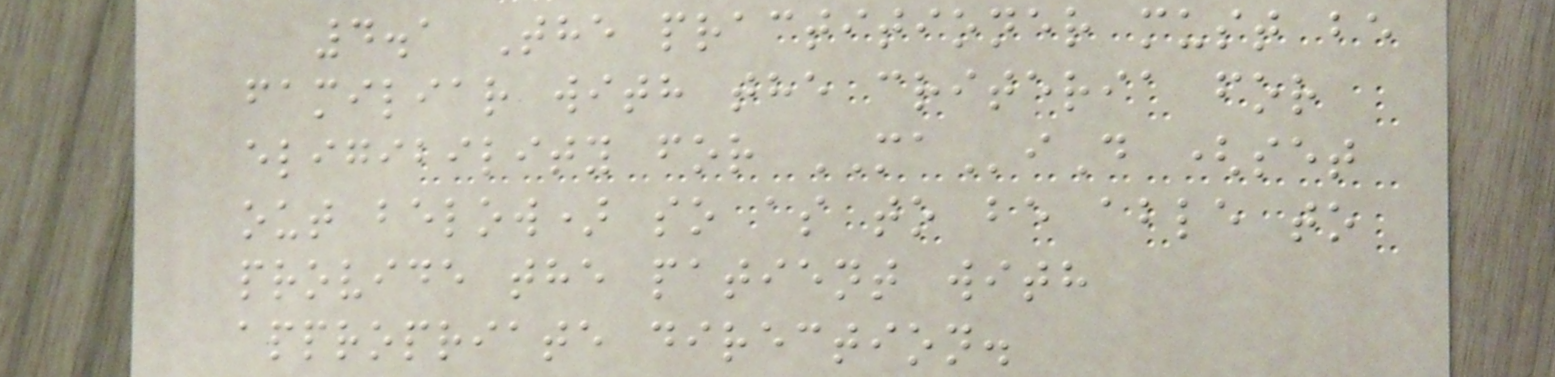4.1 The practitioner must be
familiar with the criteria for
eligibility for MAiD (set
out below) so as to be able to
provide the patient with
appropriate direction.
